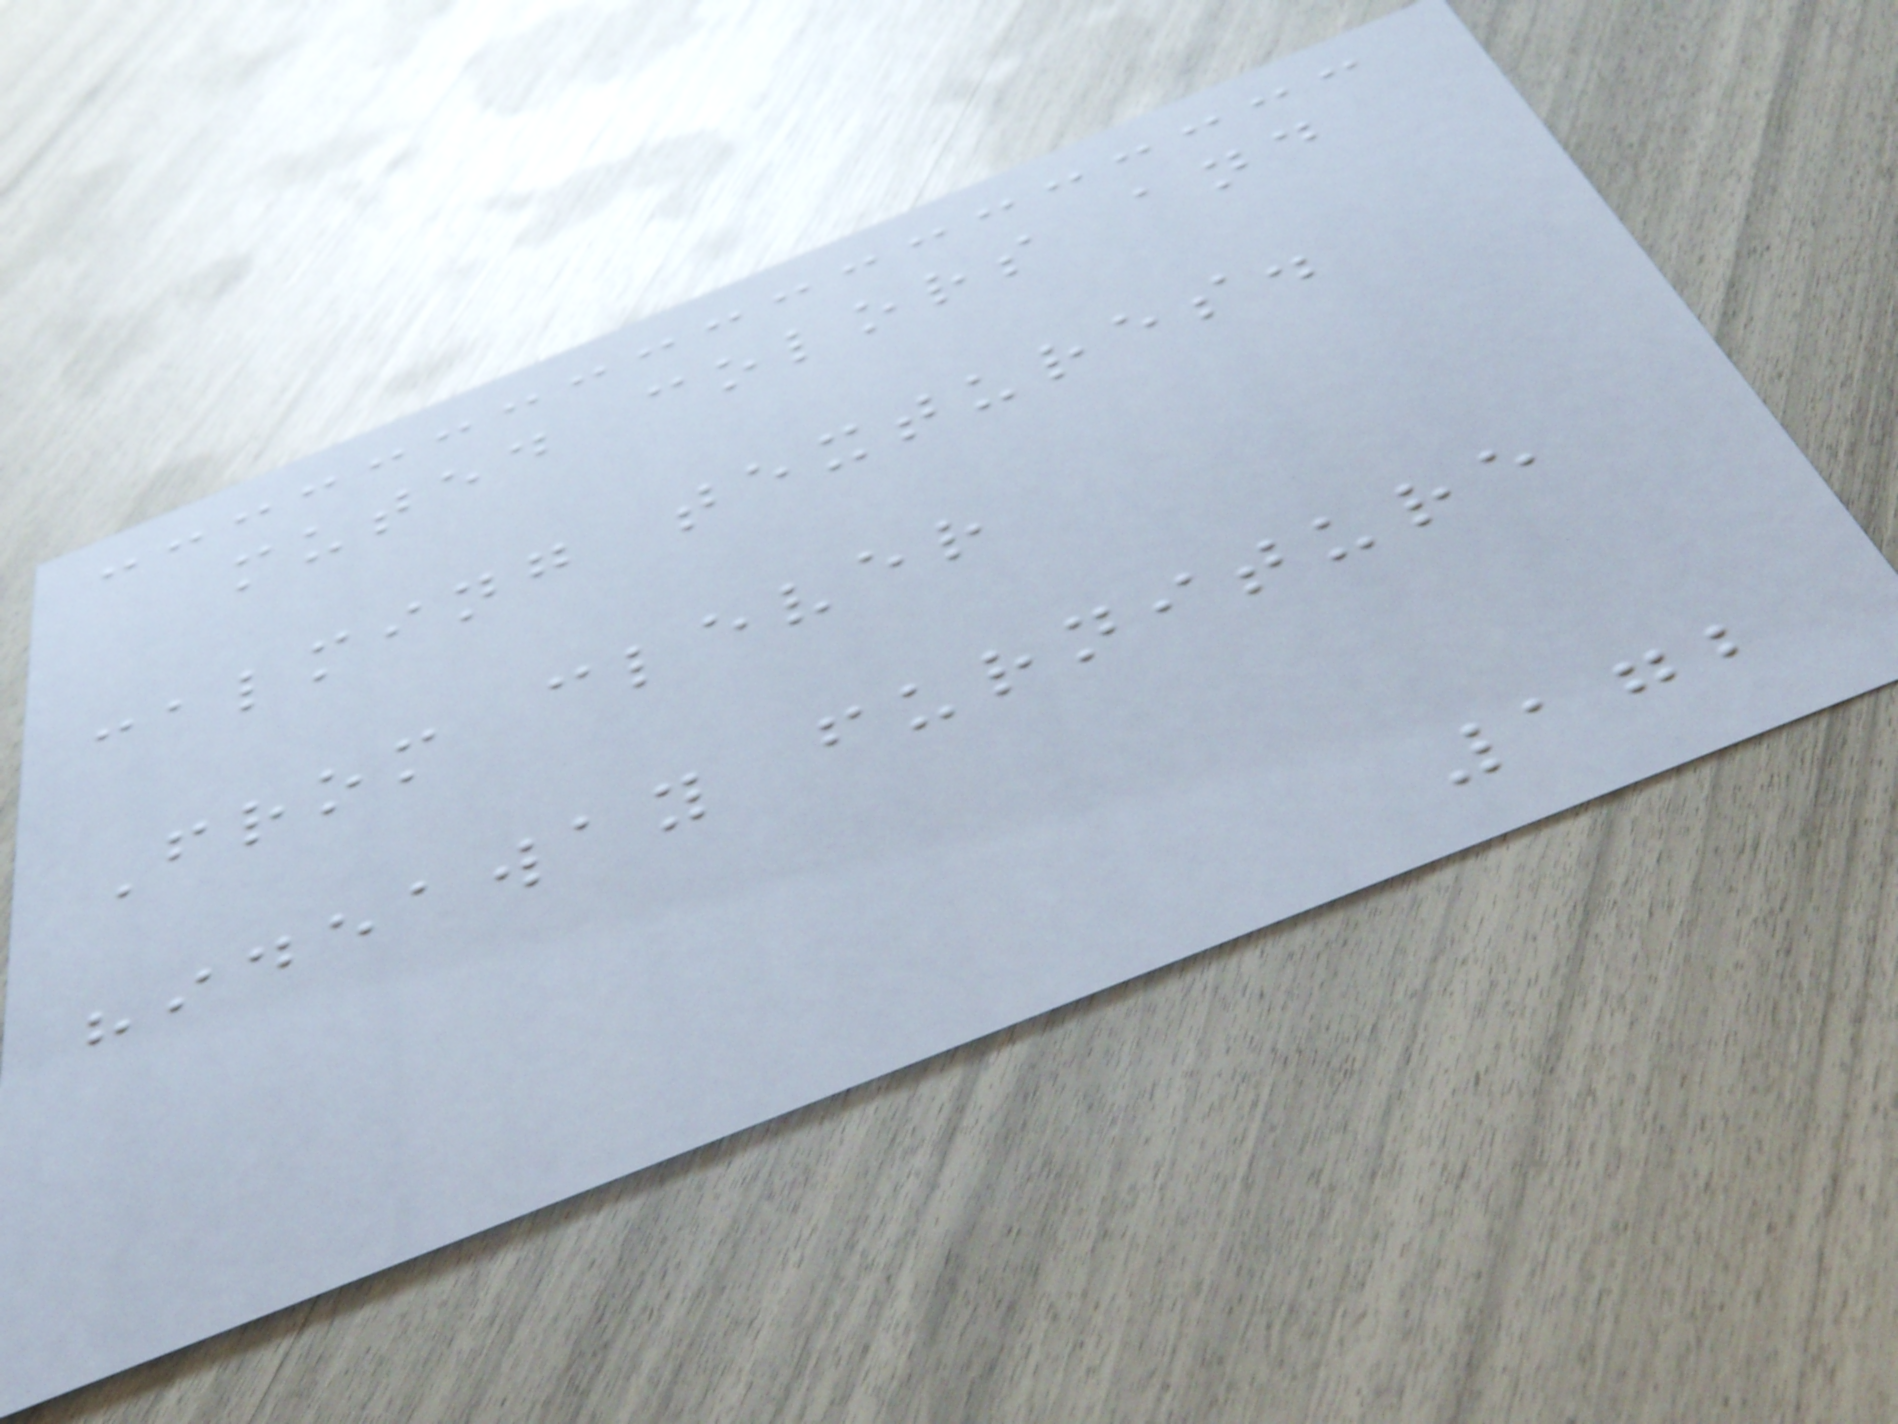muted colors and
calming textures.
From clever
hideaway furniture
172
